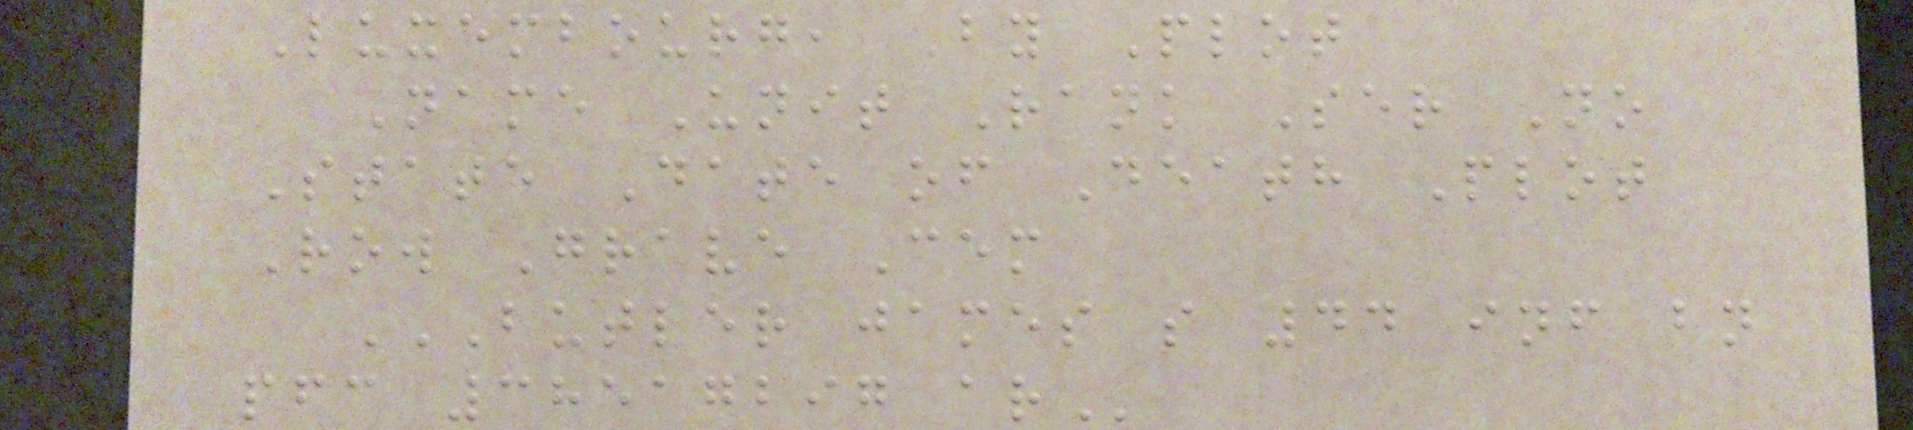Luxembourg, By Plot
Name Unit Rank Ser No
State Date of Death Plot
Row Grave Cem
BUTLER JAMES S 44 INF BN
PFC 38517297 AR
